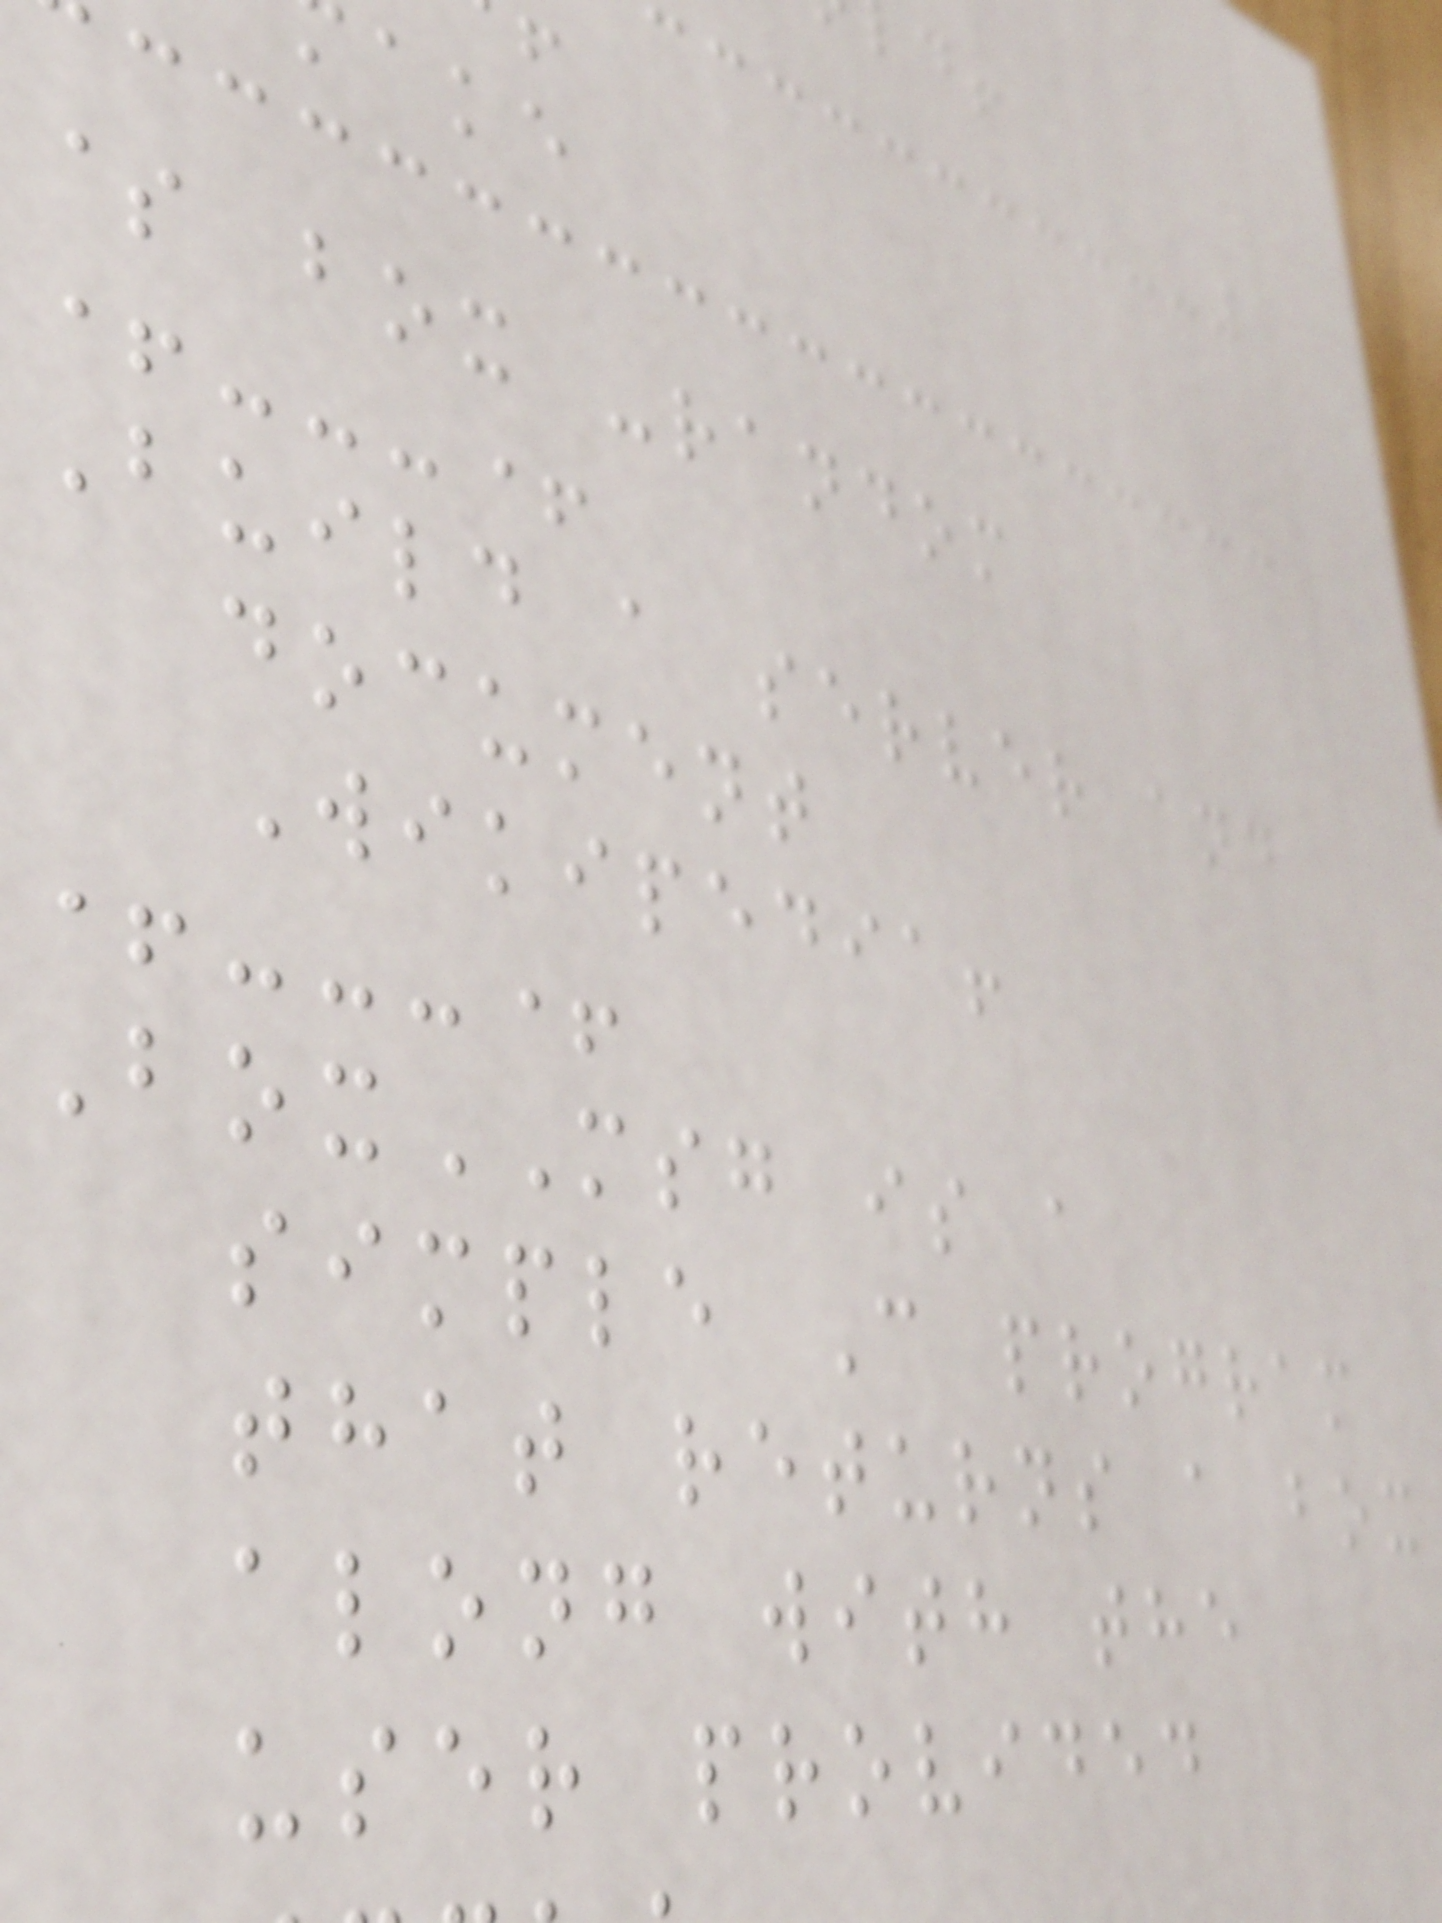$ box -random
+---+
Build a server and
document
Wikipedia!
+---+
BoxMSG is a
simple C program
that returns a box
along with the
user provided
